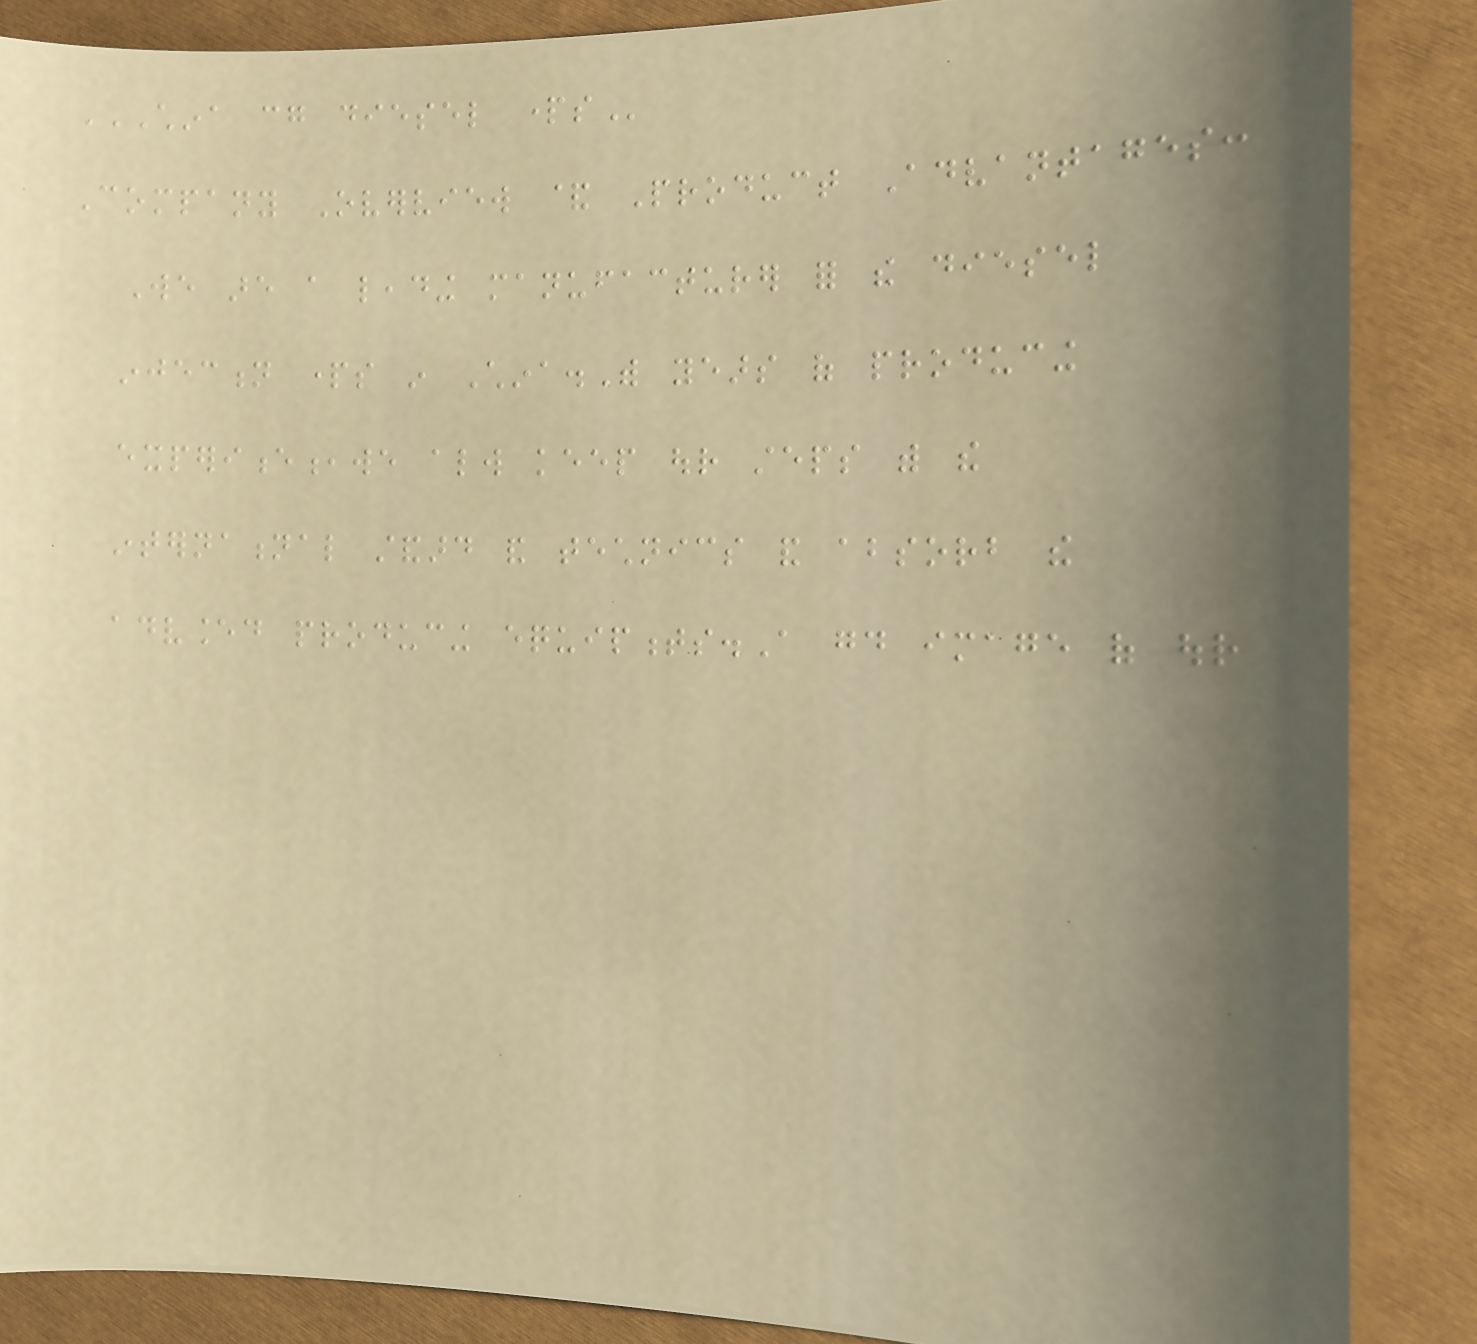CHINA CG DIESEL PARTS
Company Overview & Product Advantages:
We are a leading manufacturer for the diesel
injection parts in China.With years of producing
experience,we always keep our steps with the
international standard and technics and absorb the
advanced producing equipments.A good image of our
